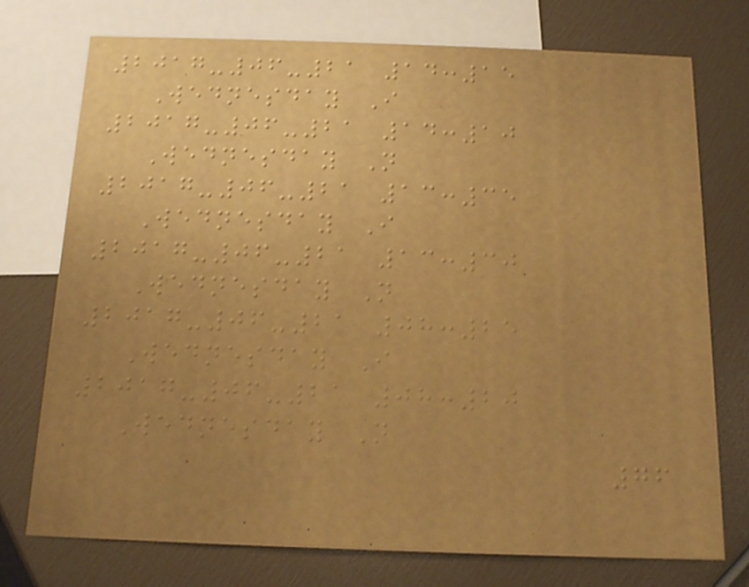2017-06-21 14:15
Wednesday I
2017-06-21 14:10
Wednesday N
2017-06-21 13:35
Wednesday I
2017-06-21 13:30
Wednesday N
2017-06-21 08:25
Wednesday I
2017-06-21 08:20
Wednesday N
76
